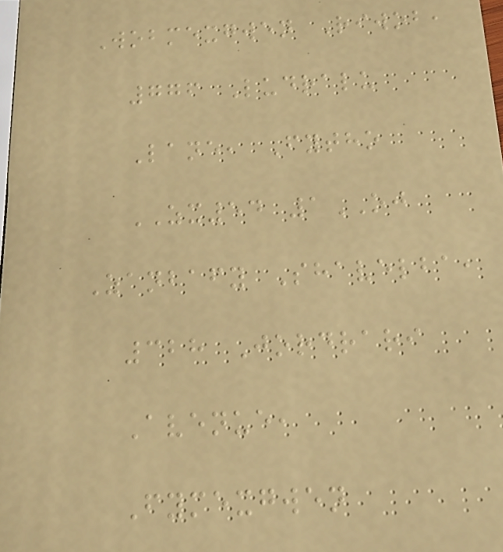Wobmexgwen Riwob,
776 Ludralu
Lane, Fytho
ZX54 1OJ
Zanbafy Shavelba,
328 Jordrari
Avenue,
Fymexgwen
